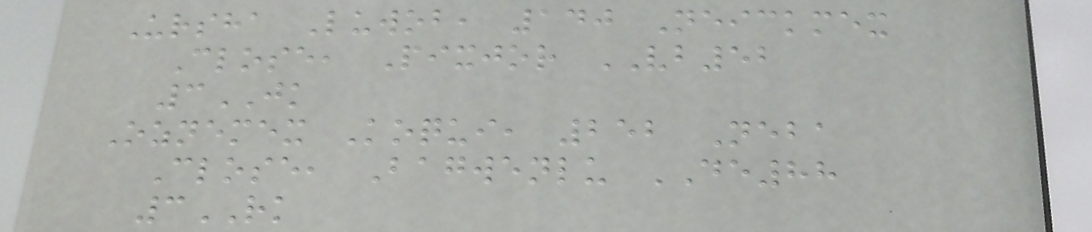Ursha Luwob, 140 Neickmex
Close, Pixjor VB52
3JK
Oznemex Koqui, 252 Neba
Close, Bagwenlu DE88
3RK
